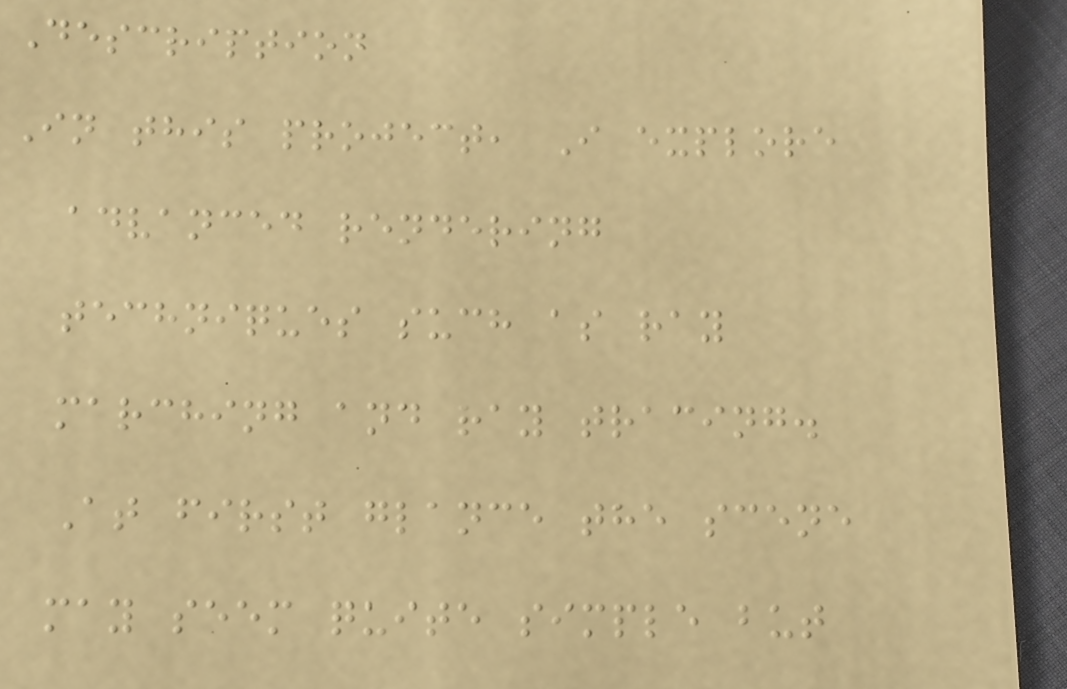Description
In this project, I explore
advanced rendering
techniques such as ray
marching and ray tracing.
At first glance the scene
may seem quite simple but
